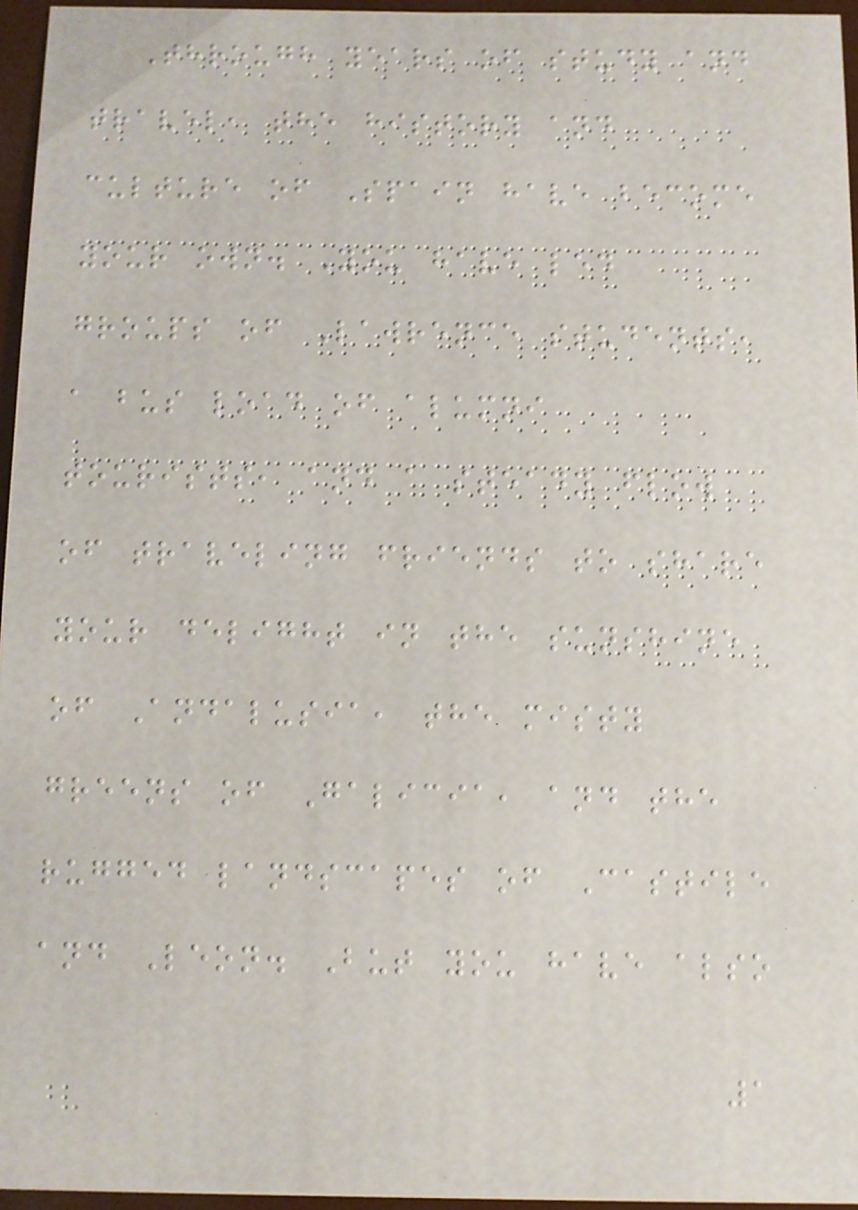Through years of study and
travel, the history and
culture of Spain have become
your own. You have led
groups of Lawrence students,
a bus load of alumni
tourists, and a steady flow
of traveling friends to share
your delight in the sunshine
of Andalusia, the misty
greens of Galicia, and the
rugged landscapes of Castile
and Leon. But you have also
1
